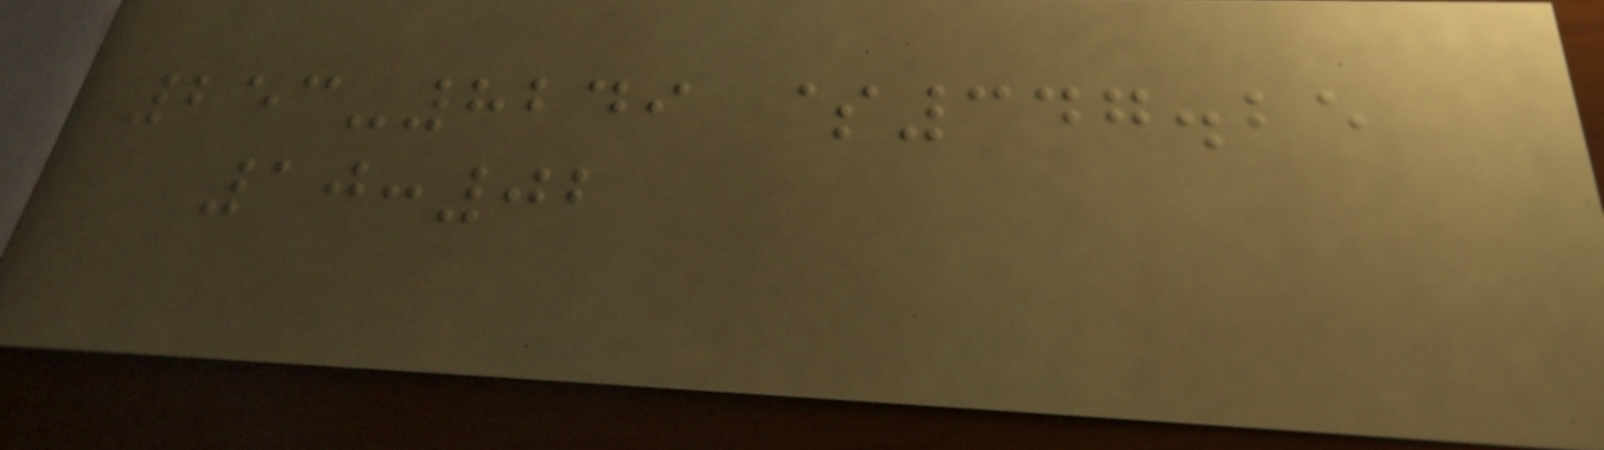253-8249 $347.25
10:02
